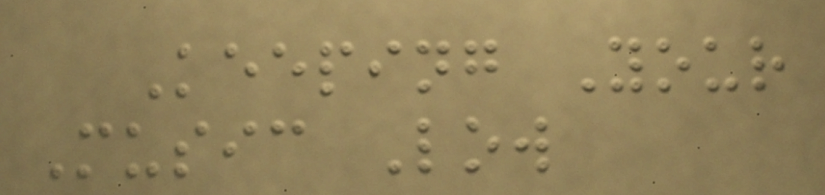Keeping Your
Music Low
